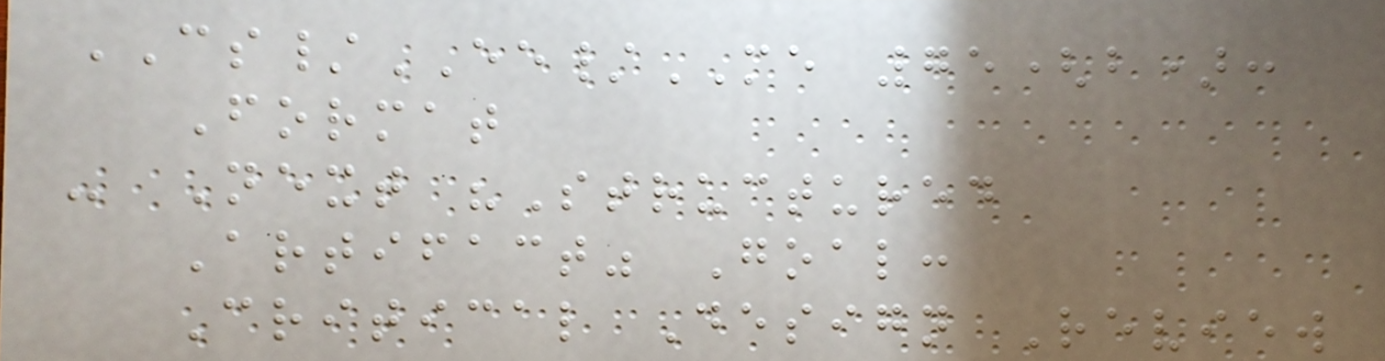CS/EE/ME 75(b):
Format
- Next "Structured
Artifact" Goal:
Critical Design Review
